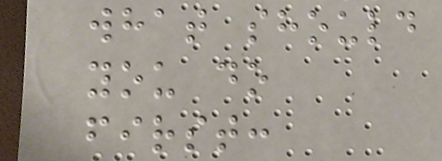what should
you do
first:
